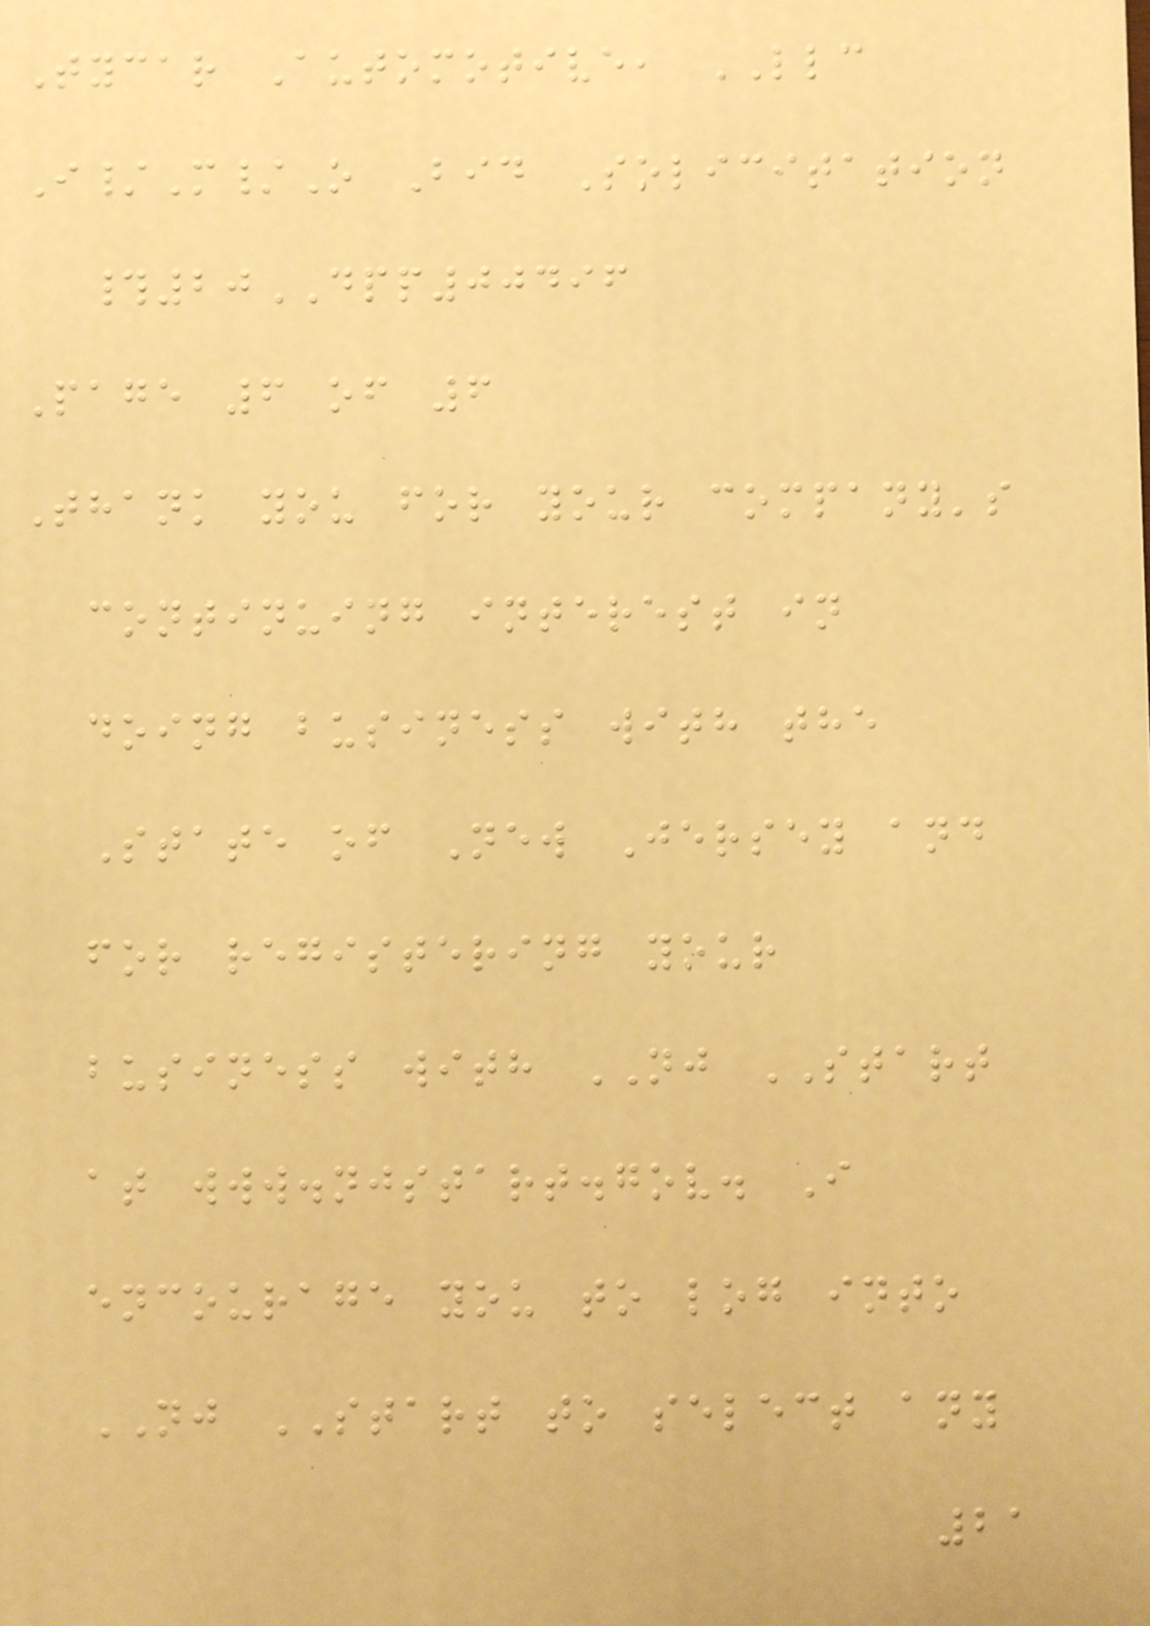Tycar Automotive, LLC
I/M/O Bid Solicitation
#20DPP00496
Page 6 of 6
Thank you for your company's
continuing interest in
doing business with the
State of New Jersey and
for registering your
business with NJ START
at www.njstart.gov. I
encourage you to log into
NJ START to select any
21
